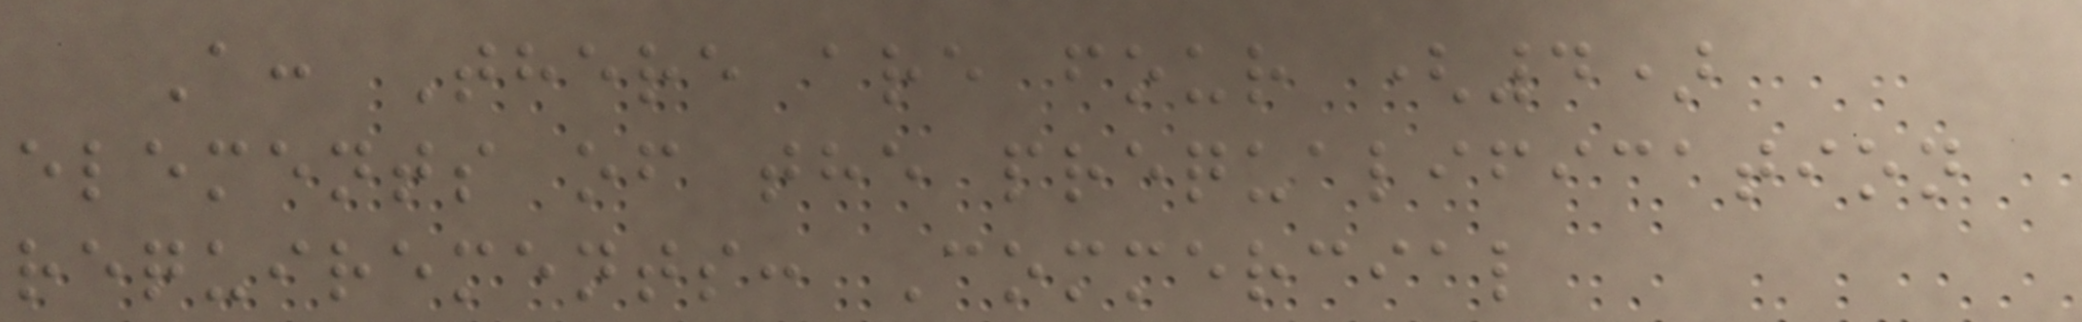A: There are four (4)
elements of the prequalification
requirements: Commercial
